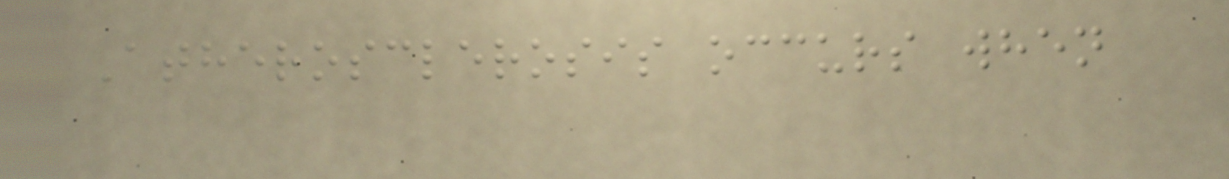Atherosclerosis occurs when
